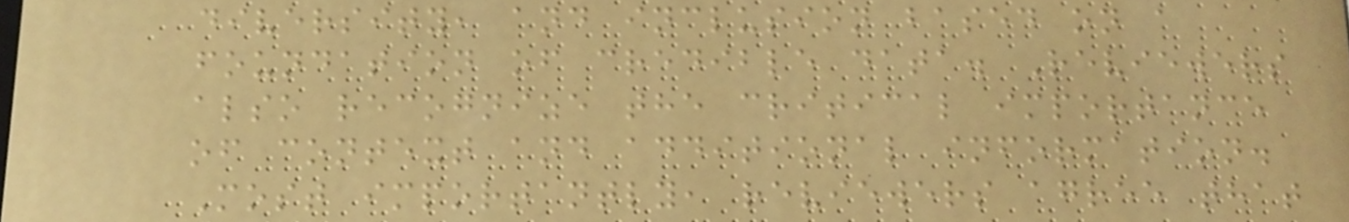diversity, and inclusion based on a
foundation of credible data. Reviewers
also recognize the critical importance
of context and additional information.
Most importantly, reviewers agree that
